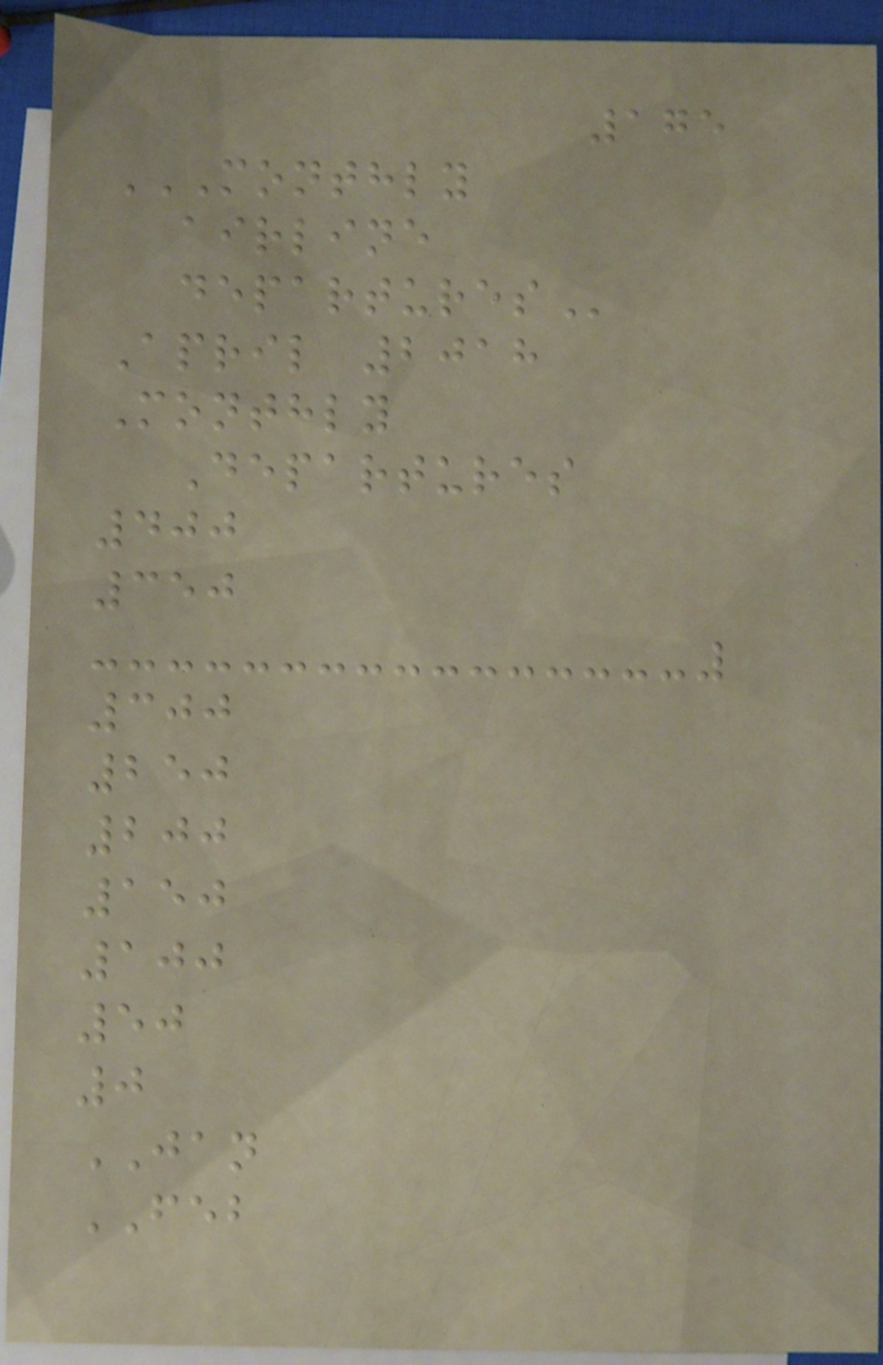175
MONTHLY
AIRLINE
DEPARTURES
April 2018
Monthly
Departures
400
350
300
250
200
150
100
50
0
JAN
FEB
